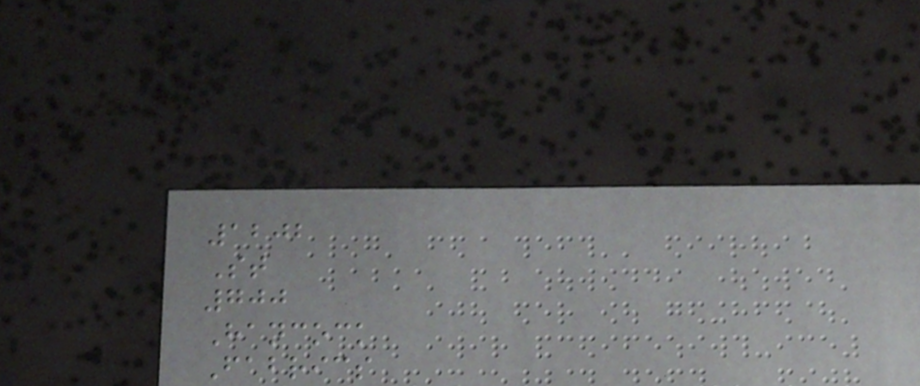1202
St
700
Hancock
Fabrics
